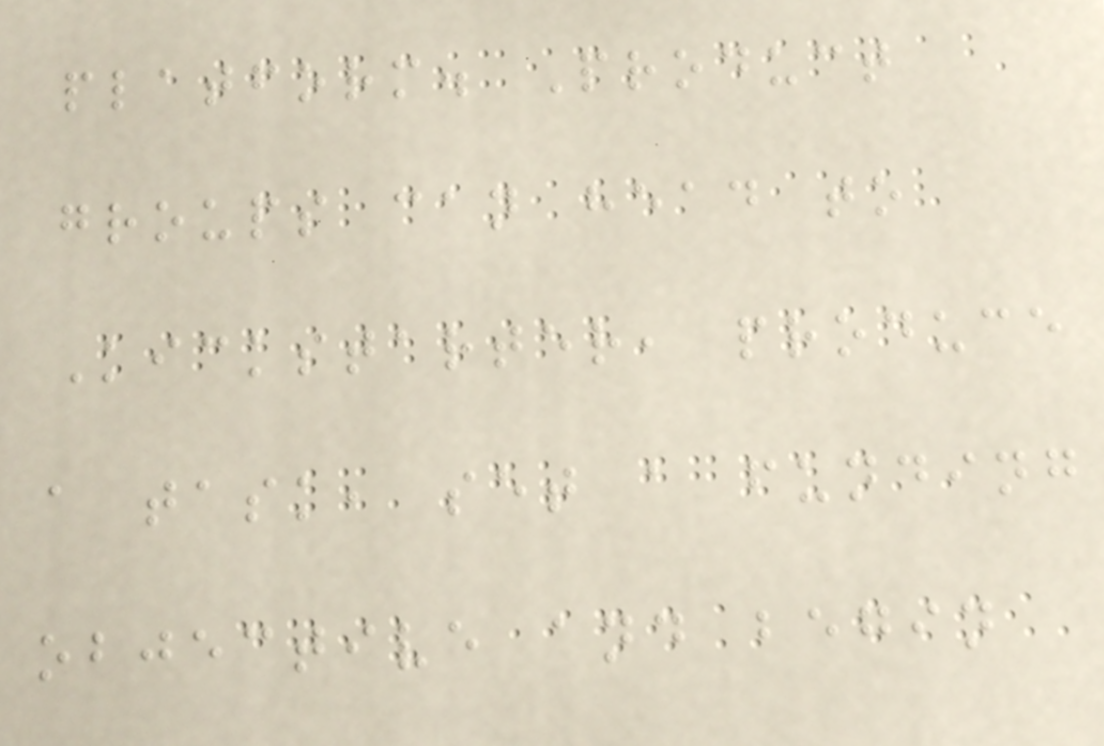platform. Product
groups can head to
Kickstarter, produce
a task, set a funding
objective and begin
